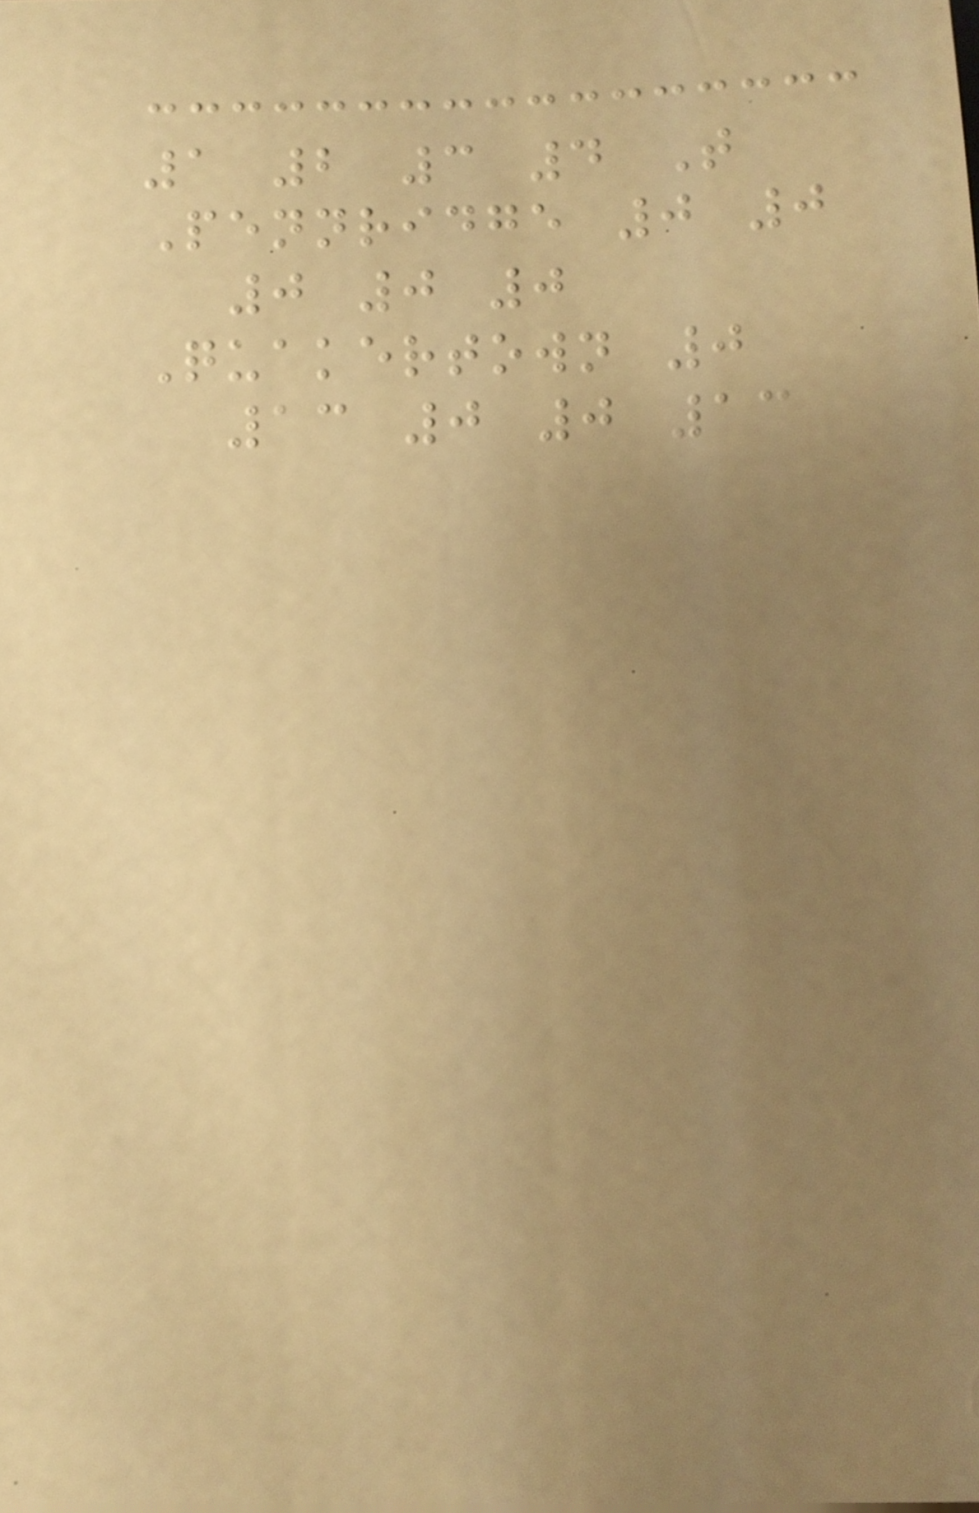1 2 3 4 T
Pennridge 0 0
0 0 0
Quakertown 0
13 0 0 13
